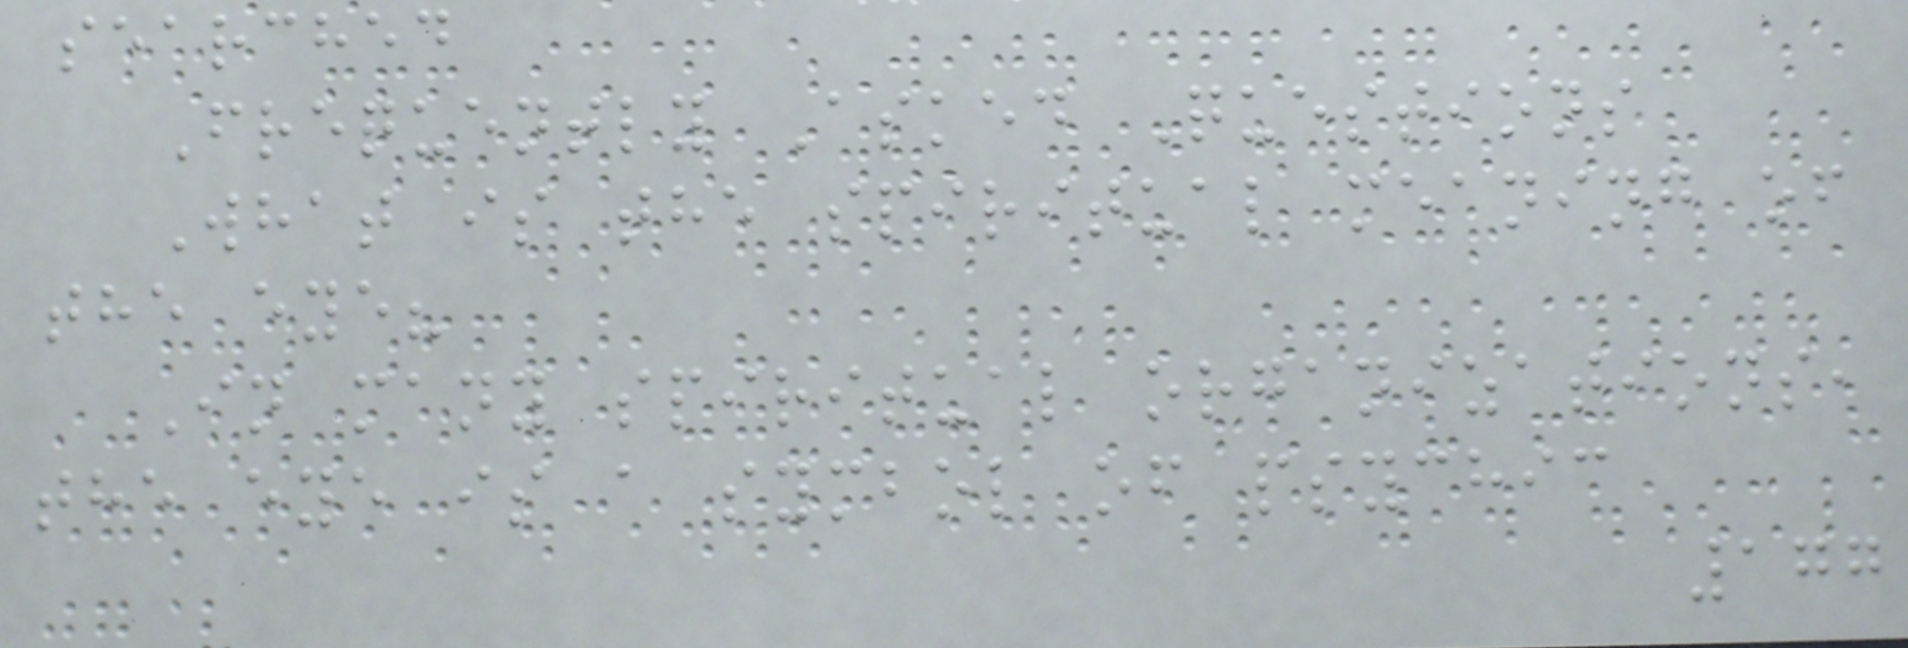searched
Frequently Asked Questions
What is the spiritual meaning of
the eye?
In many spiritual organizations,
the eye is a symbol of psychic
177
